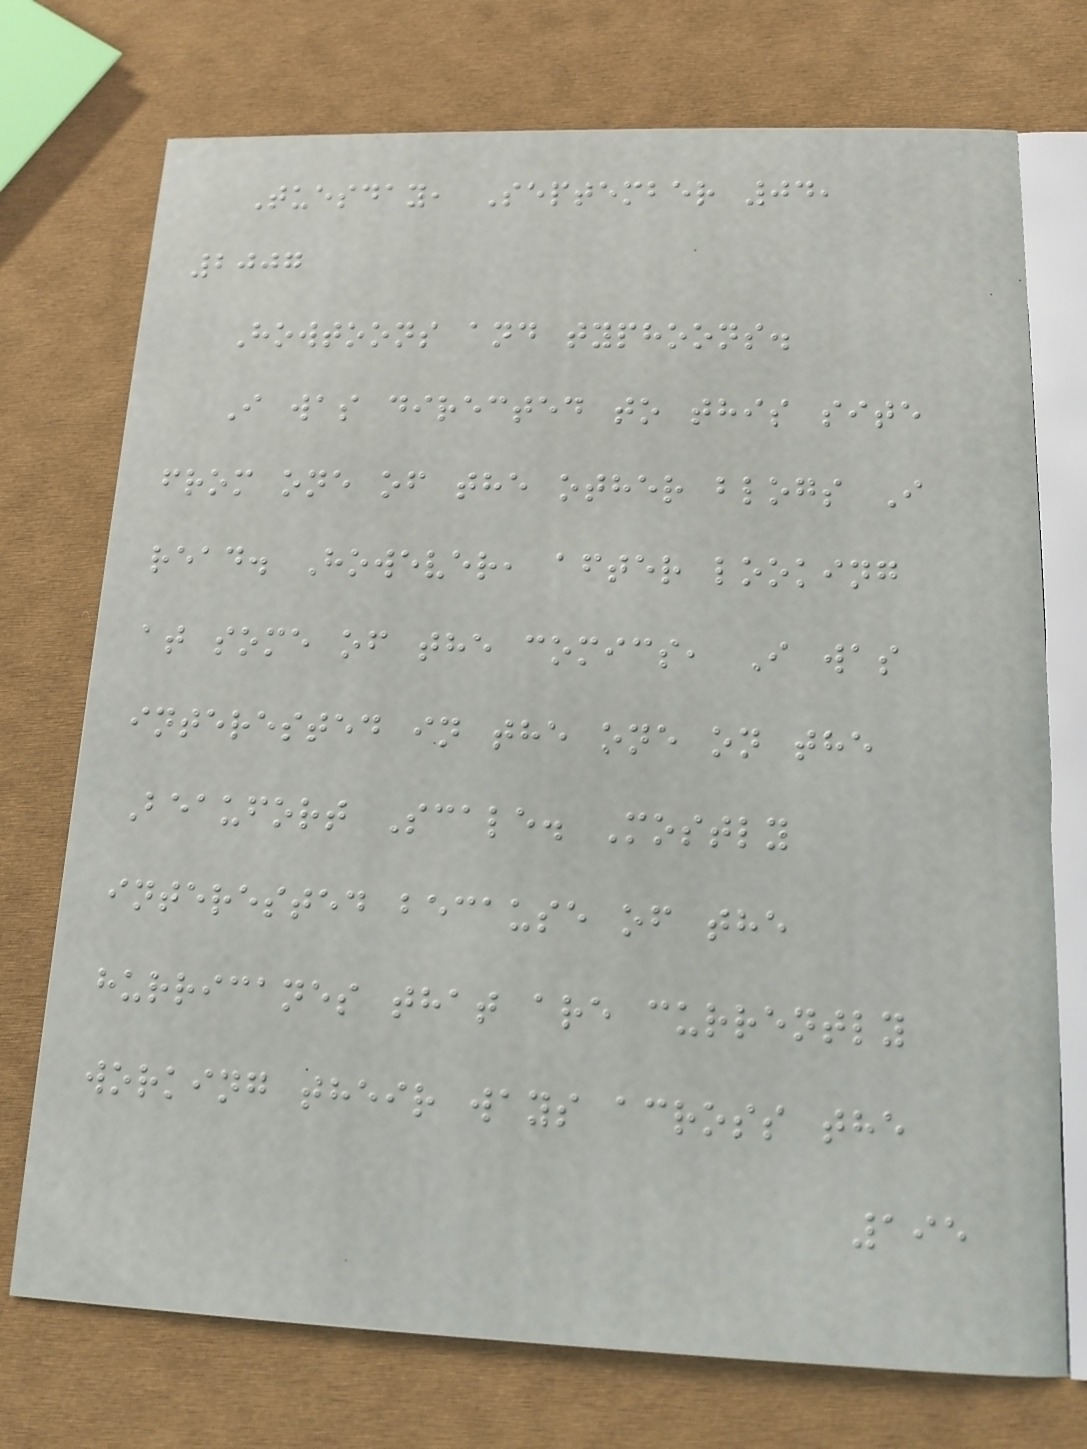Tuesday, September 04,
2007
Howtoons and typhoons.
I was directed to this site
from one of the other blogs I
read. However, after looking
at some of the comics, I was
interested in the one on the
Beaufort Scale. Mostly
interested because of the
hurricanes that are currently
working their ways across the
195
